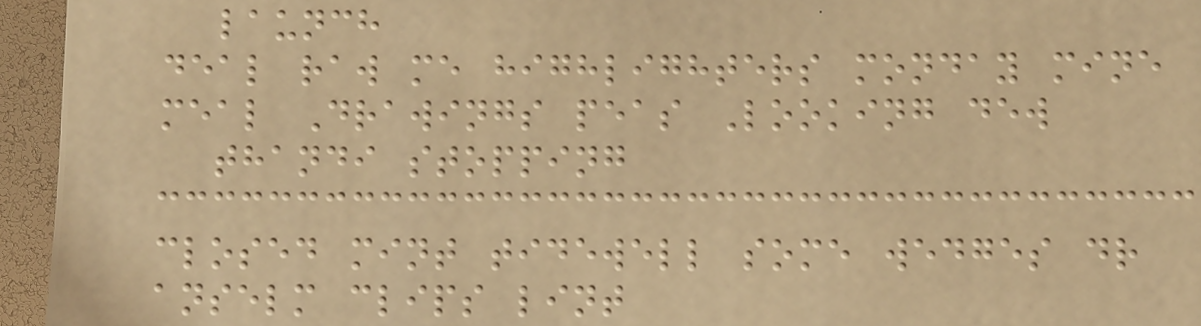launch
deal raw me highlighters monday mine
meal Drawings peas Looking dew
thandi stopping
closed mint tidewell some wedges dr
anselm clips lint
